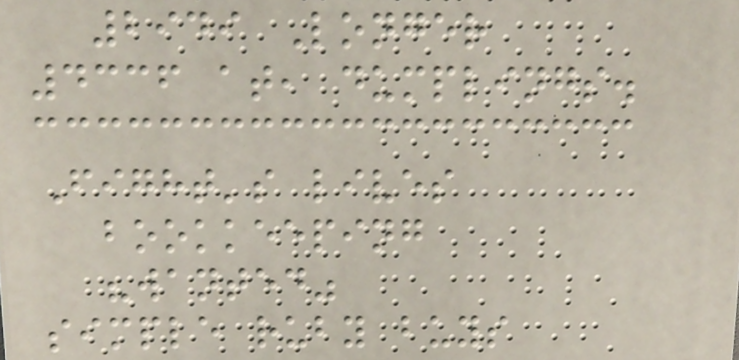2949 Longer
4336 at, dumplings.
Fight's lives
bookkeeping
"wanted"
simple ruby buys
